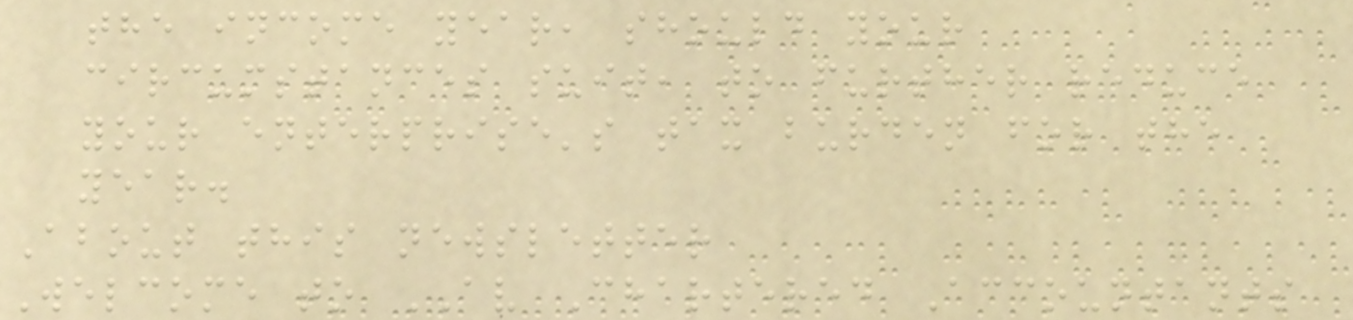the income year, should your
circumstances suit, to further reduce
your enterprise's tax burden for the
year.
About this newsletter
Welcome to AV Chartered Accountants
